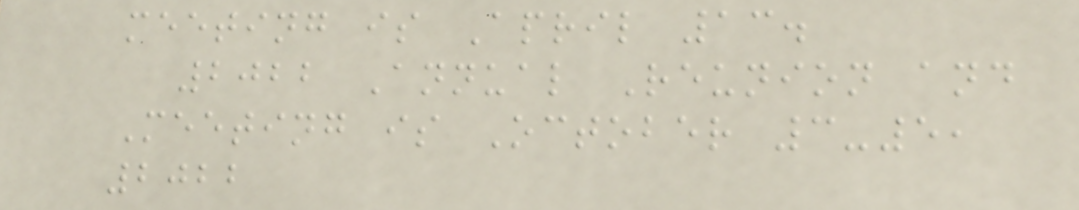meeting is April 13.
2022 Annual Reunion and
Meeting is October 3-5,
2022
